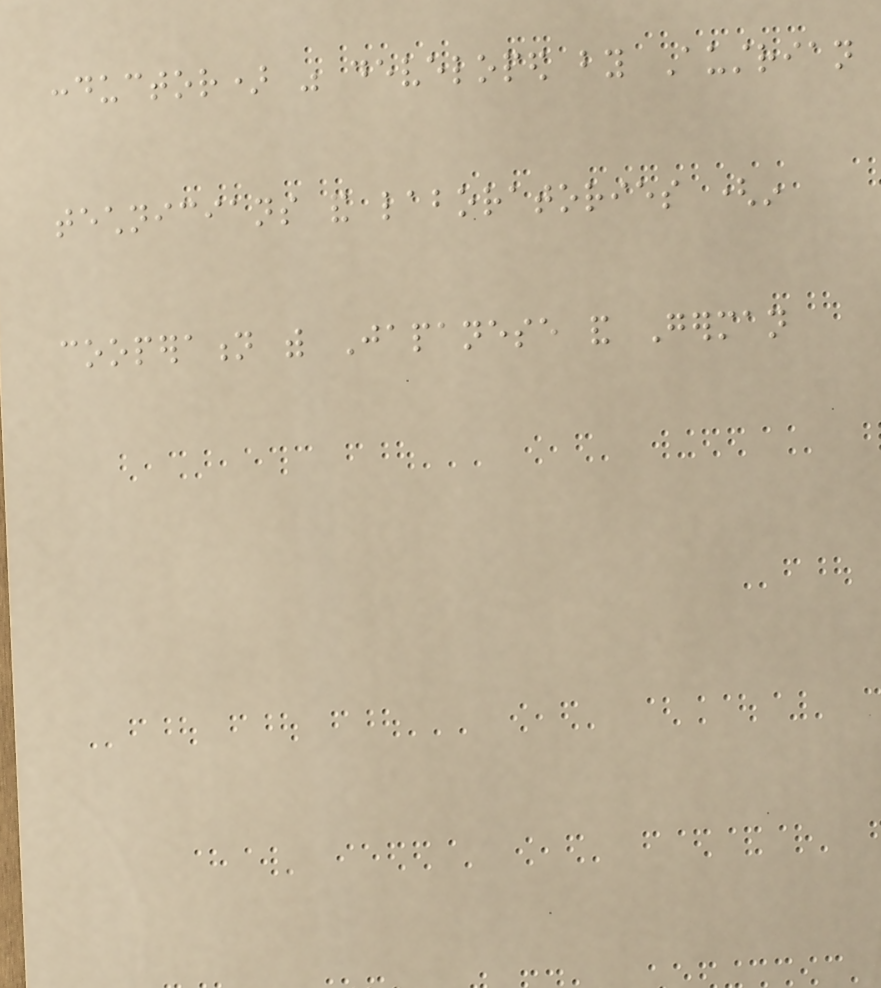conductor) was developed by Austrian
technicians and laboratories (in
cooperation with Japanese and German
